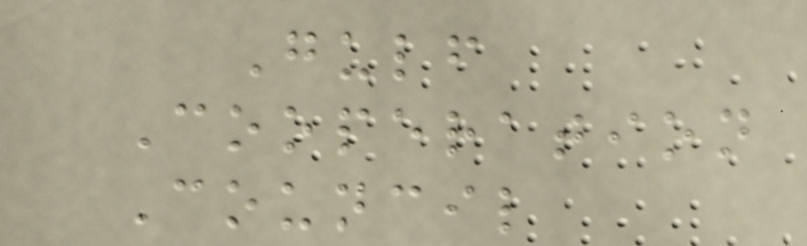Gulf
Cooperation
Council
